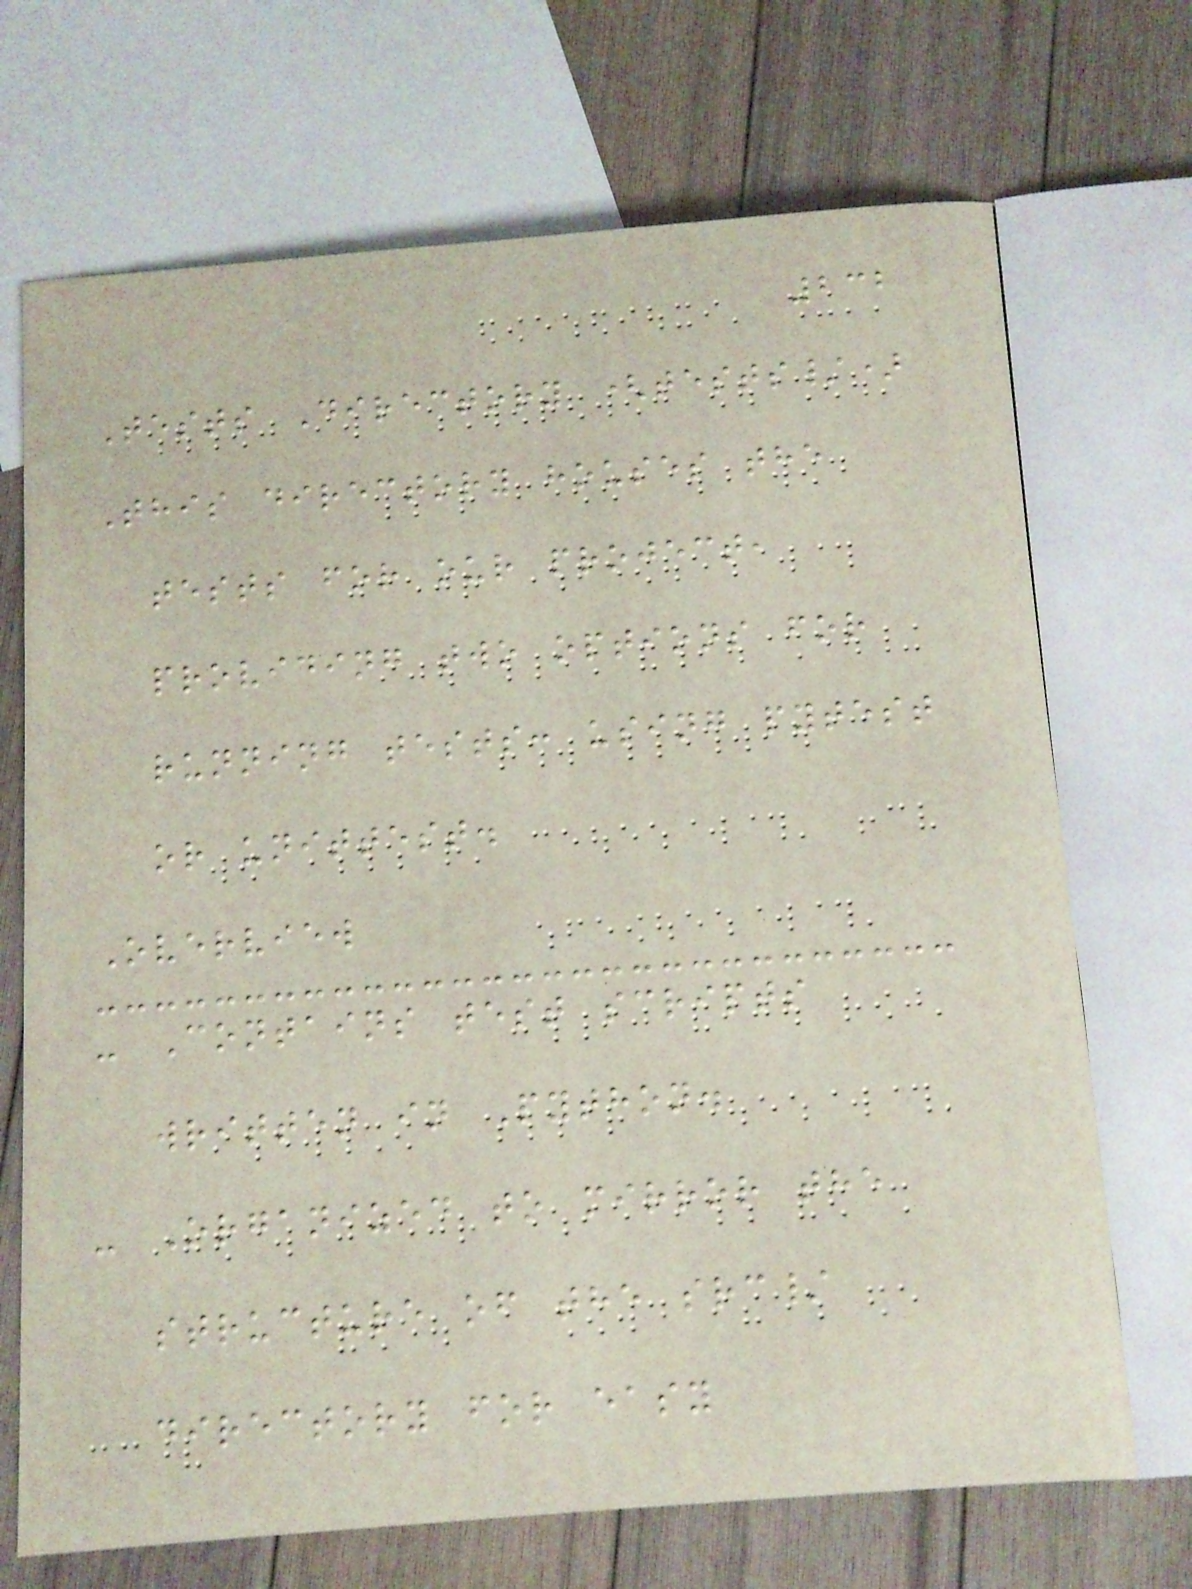232
Tests Directory (tests/)
This directory houses the
tests for our project,
providing two options for
running tests: using pytest
or unittest.
Overview
- Contains test scripts
written in Python.
- Organized to mirror the
structure of the src/
directory for easy
